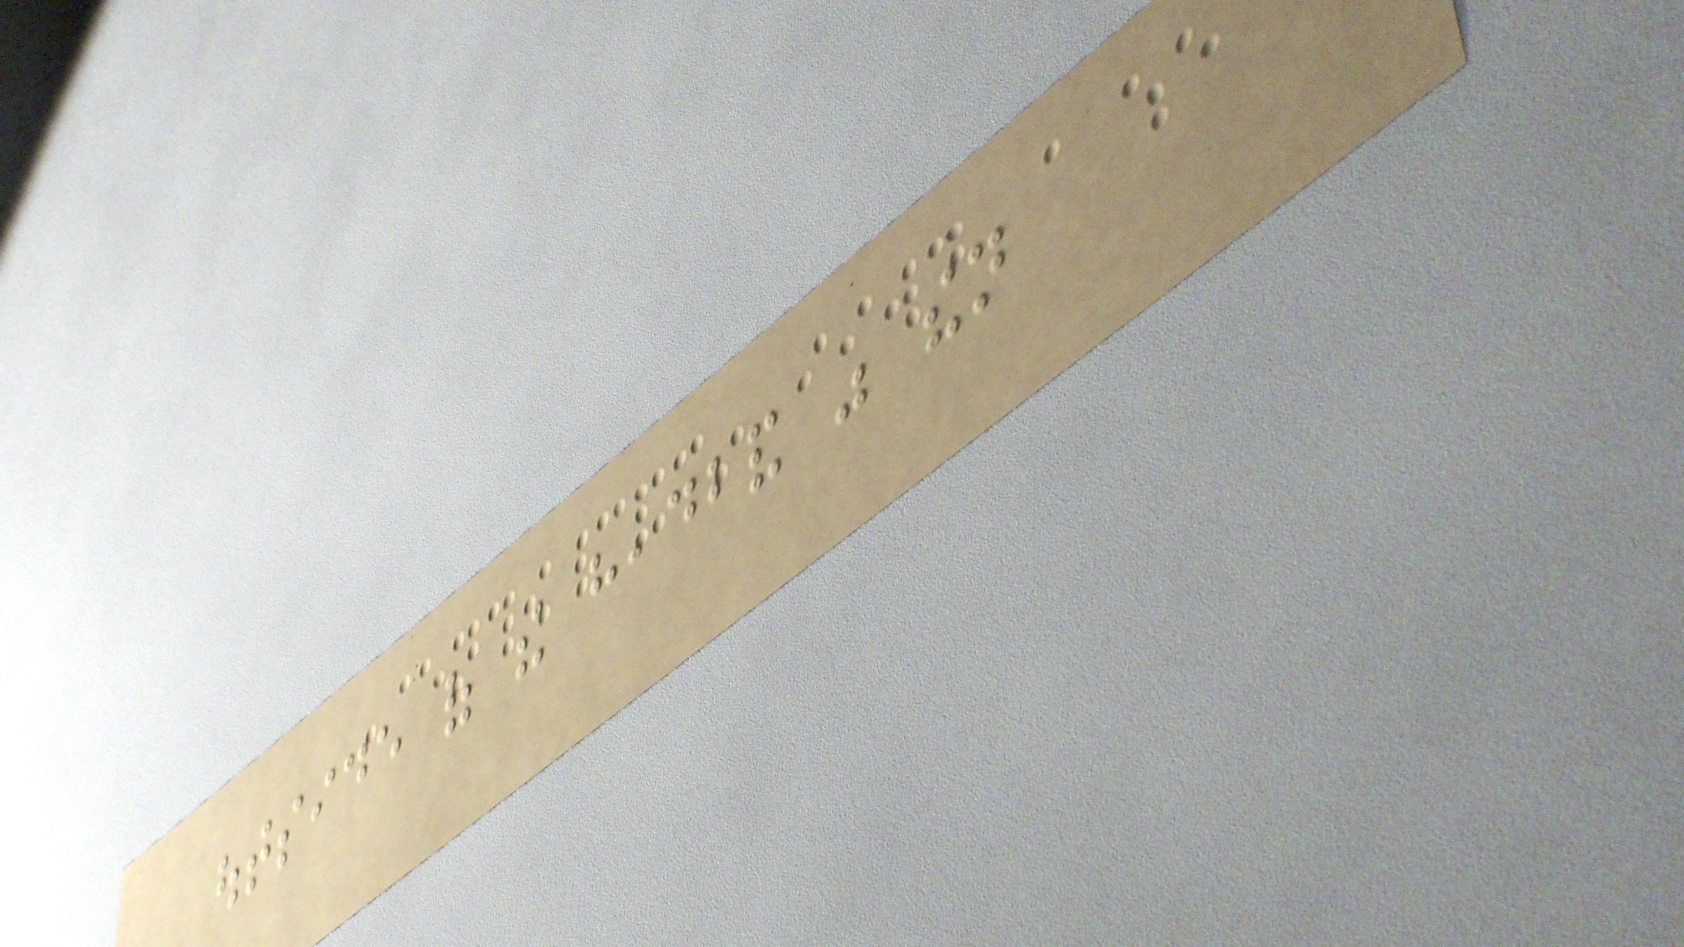outside of the headband was then
